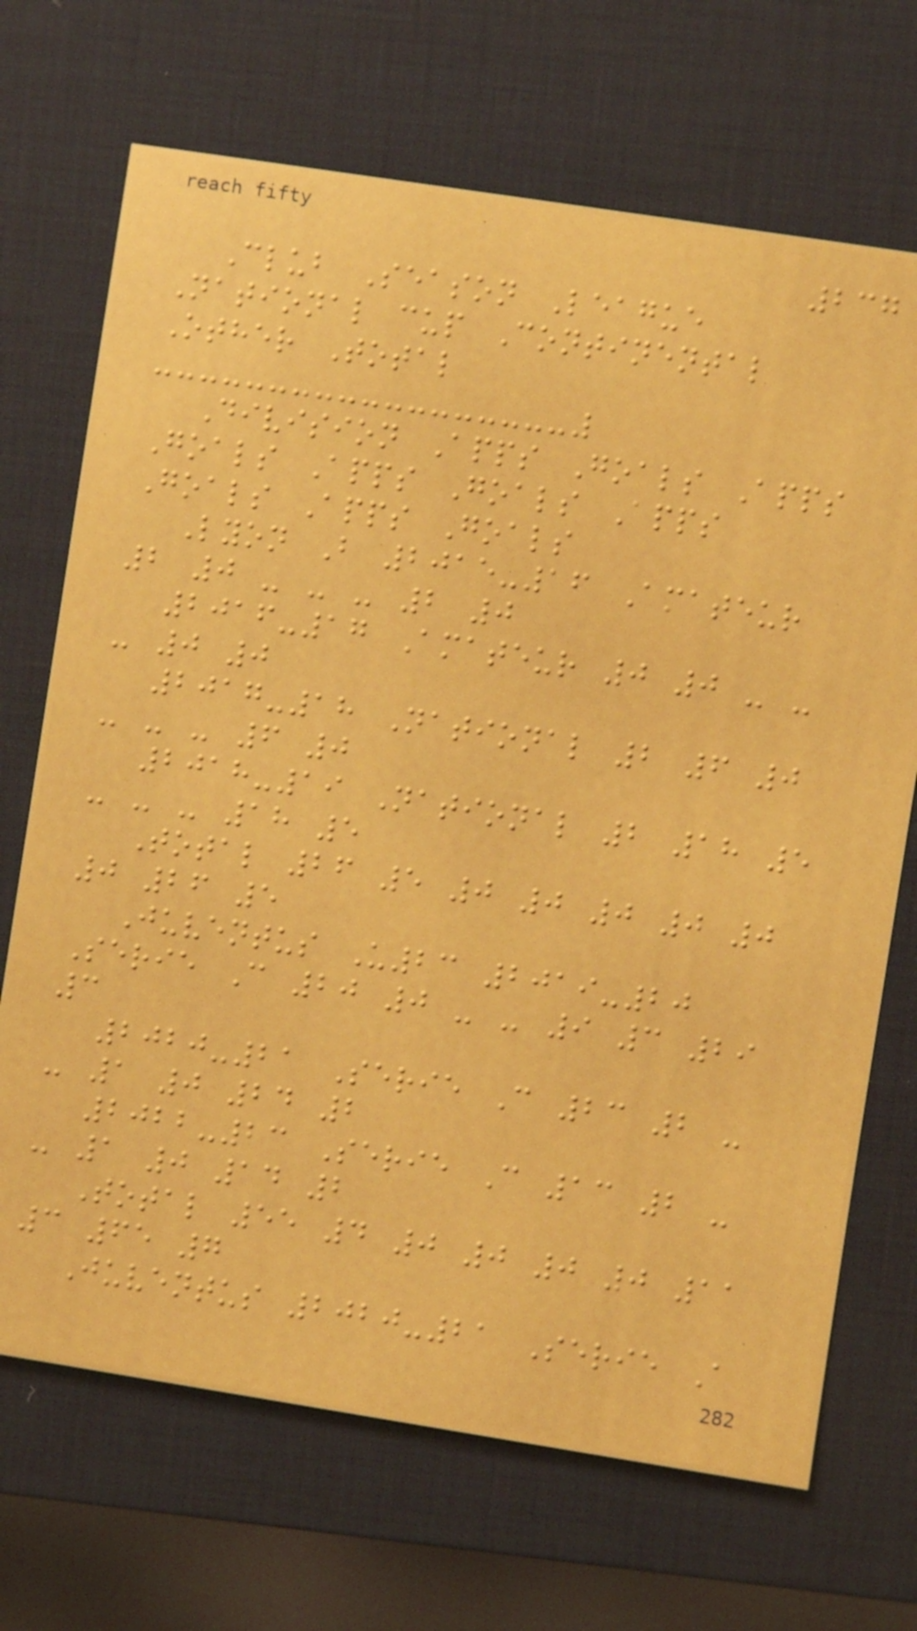237
Club Season League
National cup Continental
Other Total
Division Apps Goals Apps
Goals Apps Goals Apps
Goals Apps Goals
Lyon B 2015-16 Amateur
2 0 - - - 2 0
2016-17 Amateur 0 0 - -
- 0 0
2017-18 National 2 6 0
- - - 6 0
2018-19 National 2 18 5
- - - 18 5
Total 26 5 0 0 0 0 0
0 26 5
Juventus U23 2019-20
Serie C 20 0 - - 9 3 29
3
2020-21 Serie C 23 2 -
- 1 0 24 2
2022-23 Serie C 13 2 -
- 1 0 14 2
Total 55 4 0 0 0 0 11
3 65 7
Juventus 2020-21 Serie A
